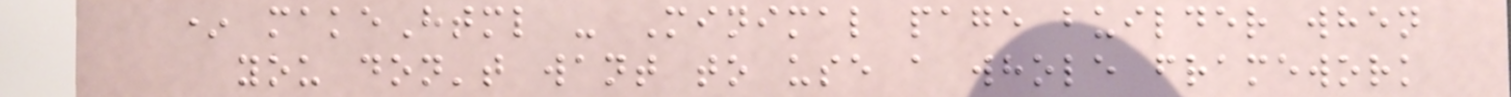* makeHtml - Minimal page builder when
you don't want to use a whole framework
